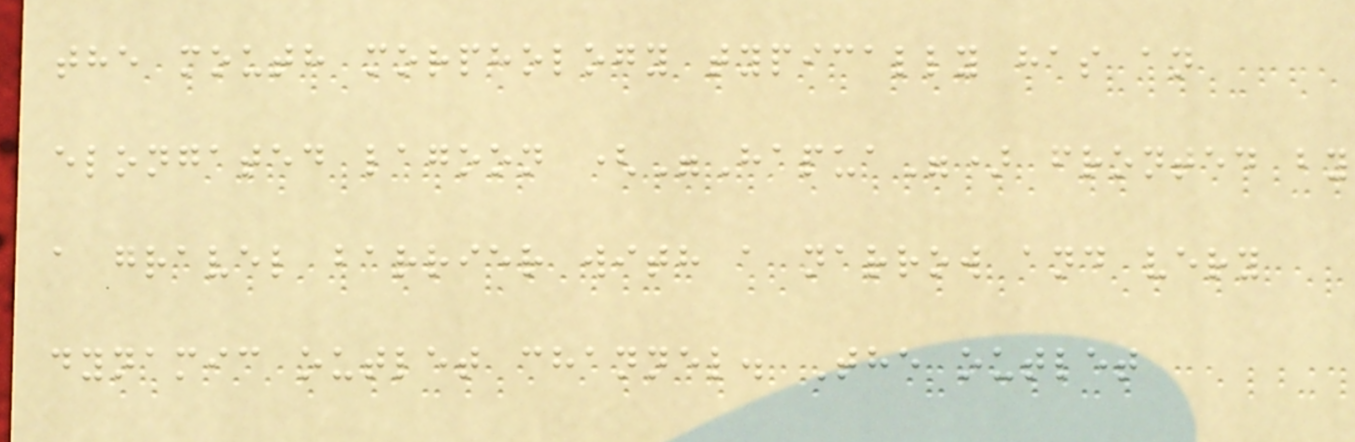the mouth morphology typically has an
elongated lagoon ("Hapua") fronted by
a gravel barrier with a narrow and very
dynamic outlet channel. The outlet
